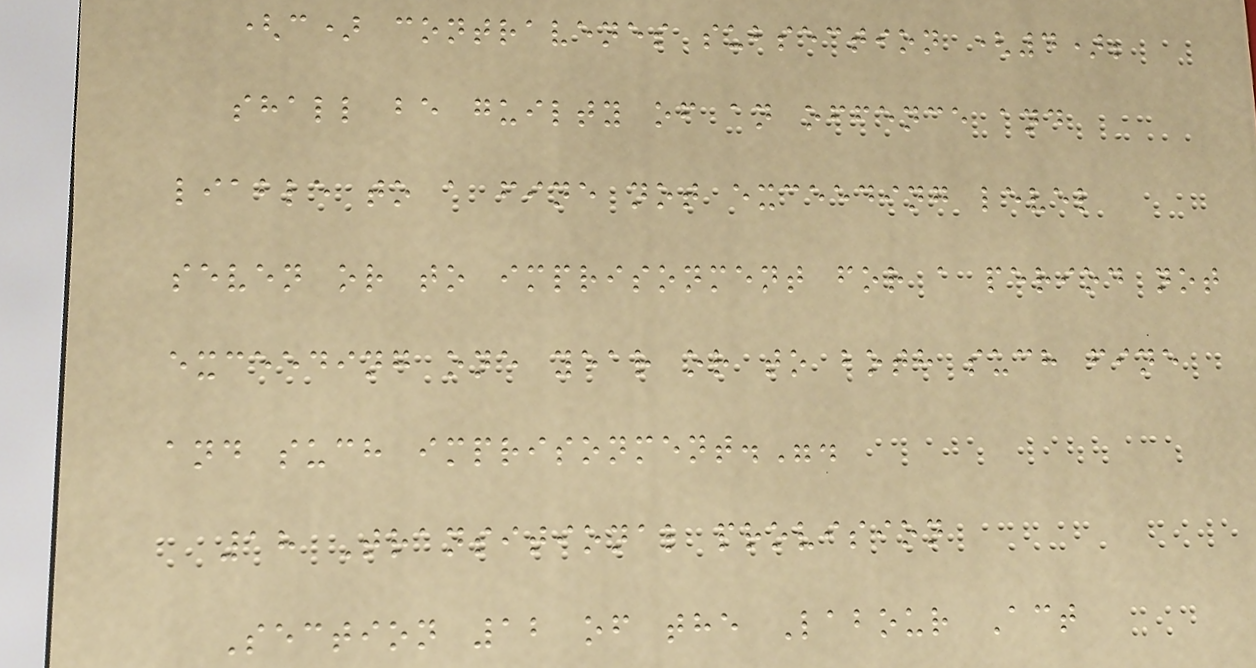(c) contravenes subsection (4);
shall be guilty of an offence and
liable to a fine not exceeding level
seven or to imprisonment for a period not
exceeding one year or to both such fine
and such imprisonment.".
18 Transitional provision
Section 12 of the Labour Act
